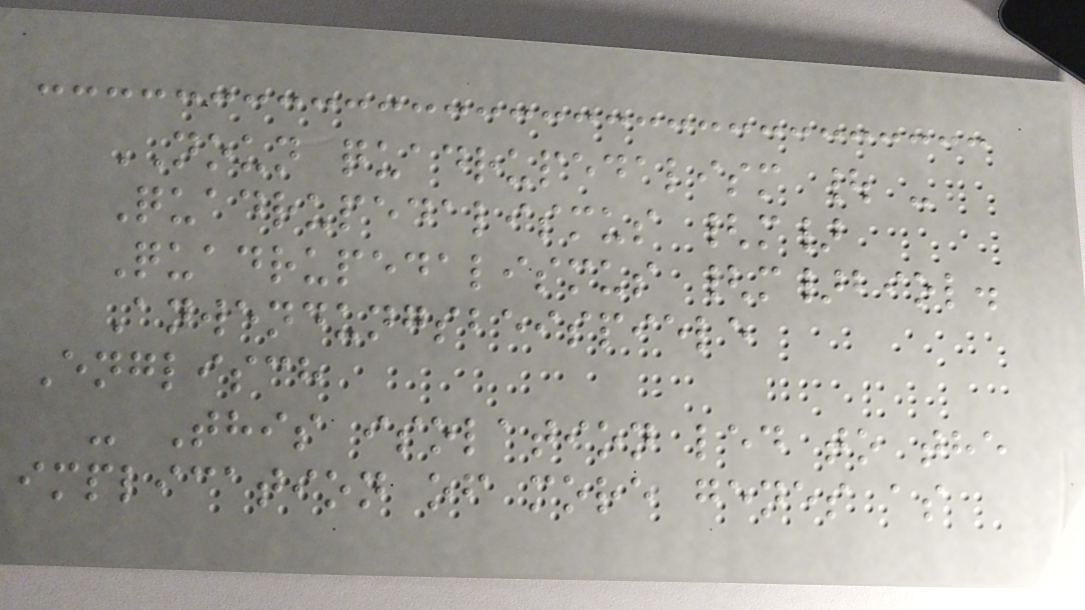NOUN quadrupedalism | -
Quadrupedalismus {m}
Quadrupedalismus {m}biol.
Anwendungsbeispiele
Englisch
- This isolation led to the
implication of more genes as
